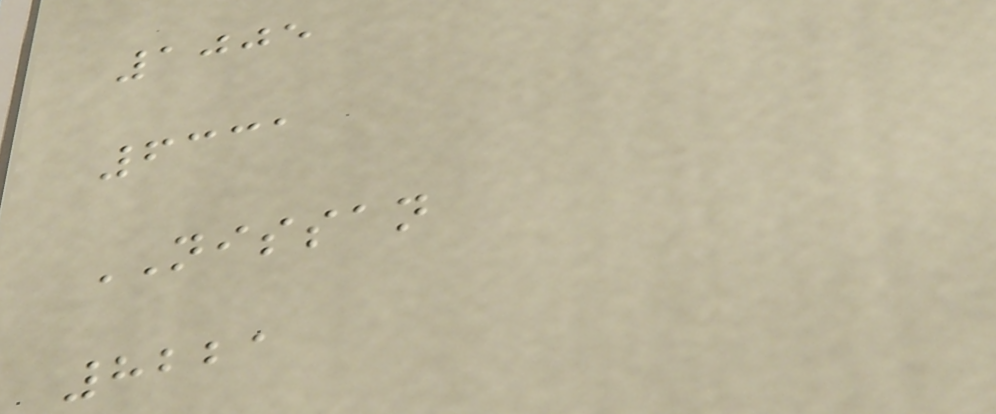1005
6331
NISSAN
8221
